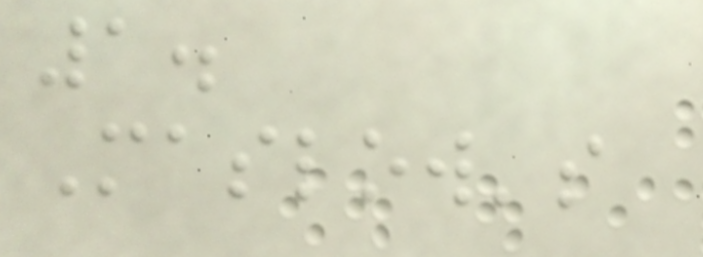1.
Maslow's
